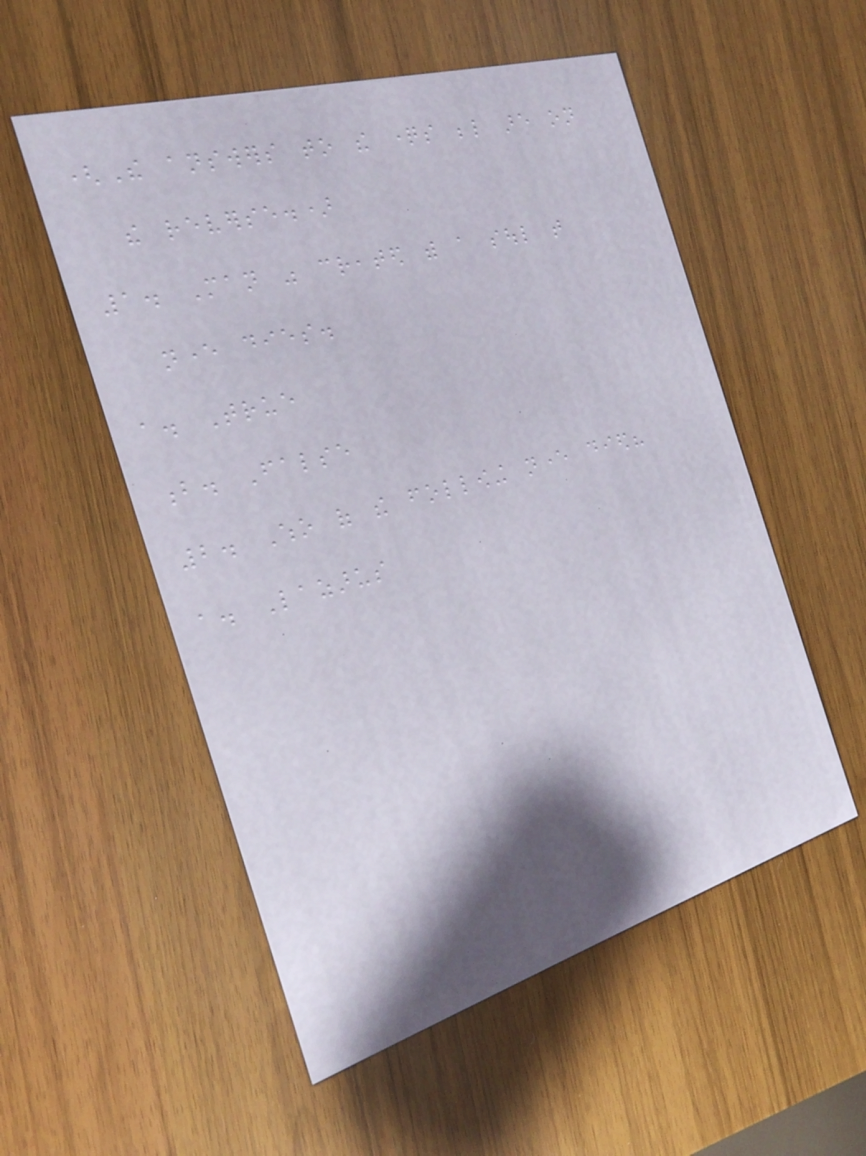(The answers to the questions below are on
the reverse.)
1. Man was created with a soul that
never dies.
a. True
b. False
2. Who of the following never died?
a. Lazarus
